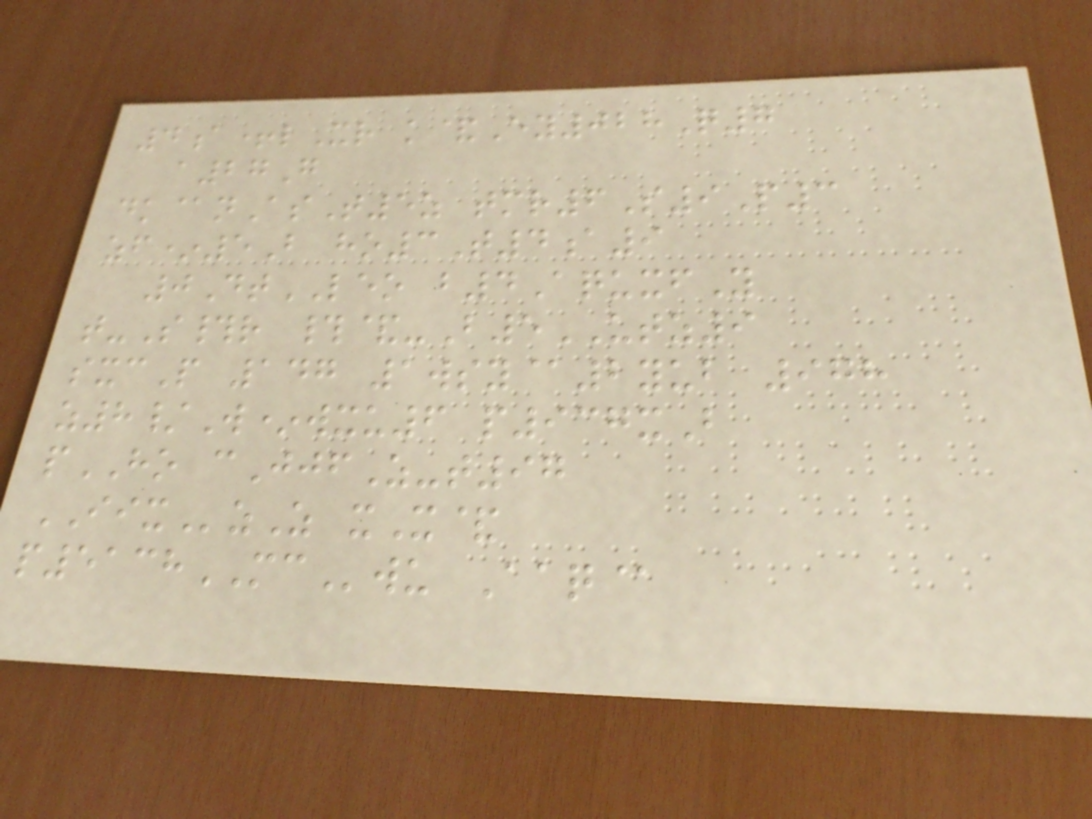4a+lXr k&Ey028Q7
a27G
dk@nAsT5z tmr6S9P3
zf*5B ho3T4a9
0DtLEO b4AquxfY
t-S#r #&-B5UTZ9
sxcP 147 1wsy@2yub 978
z8/W*wxu6 p937xB
pHO cJjfZ-t97
IIXzZ xX&
p5138MCwu Aaq@
